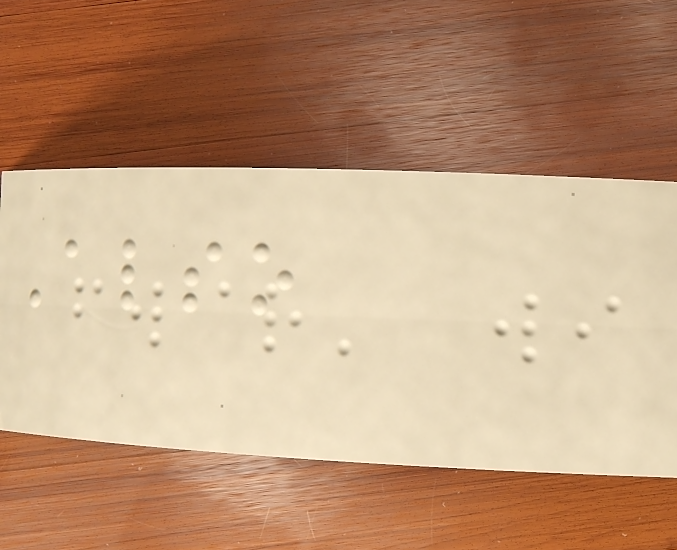Also
